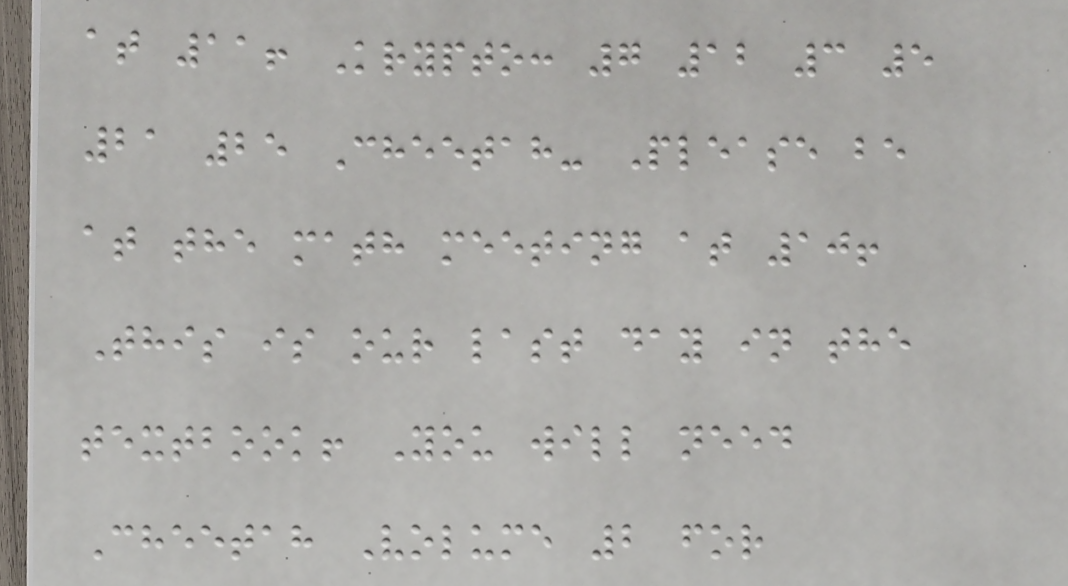at 11! Krypto: 7 12 3 5
21 25 Cheetah- Please be
at the math meeting at 10!
This is our last day in the
textbook! You will need
Cheetah Volume 2 for
